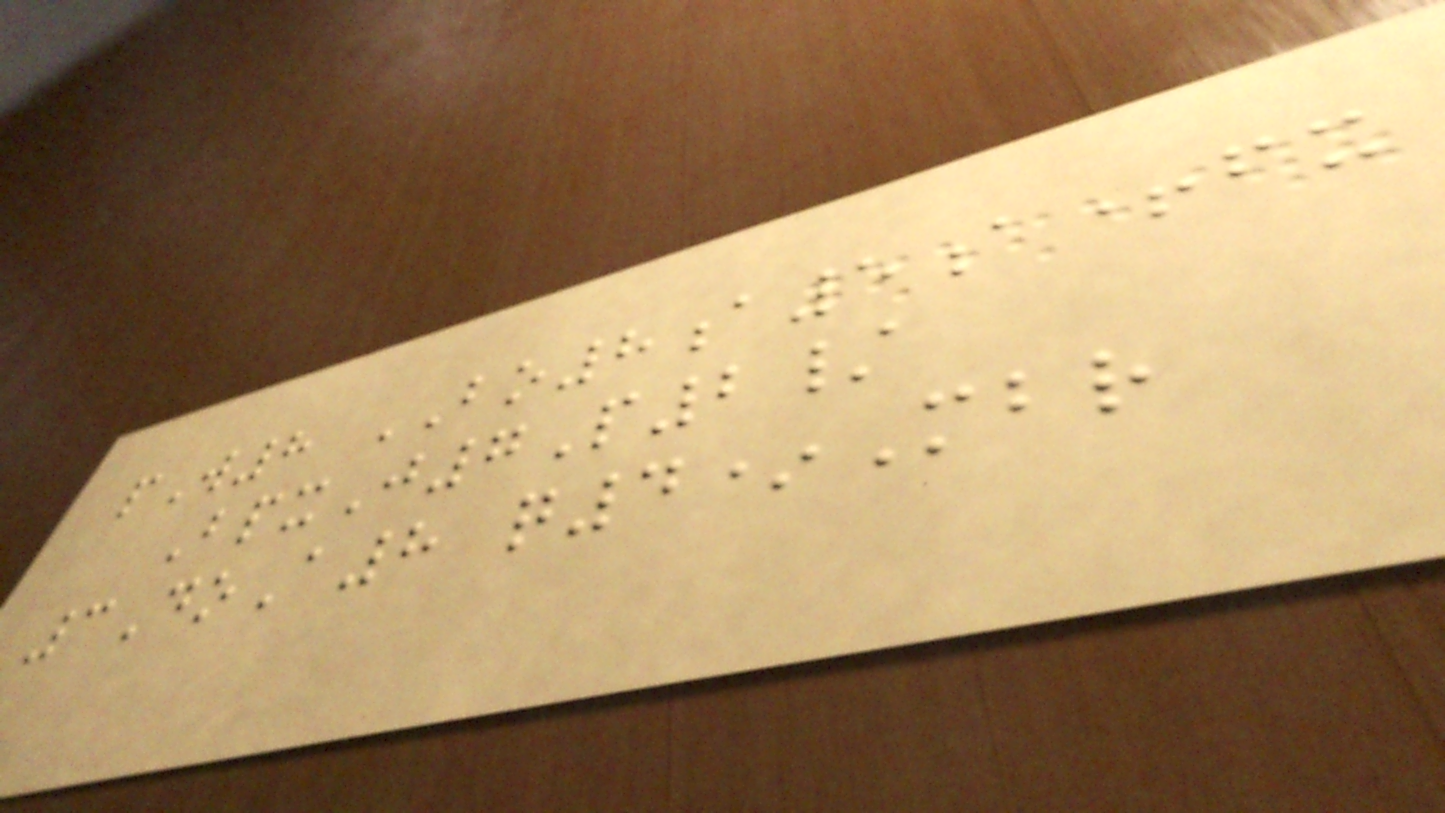pW8 BO8a5a+fx
BpxJ7P2/
3DoA8 q4*Mbr
